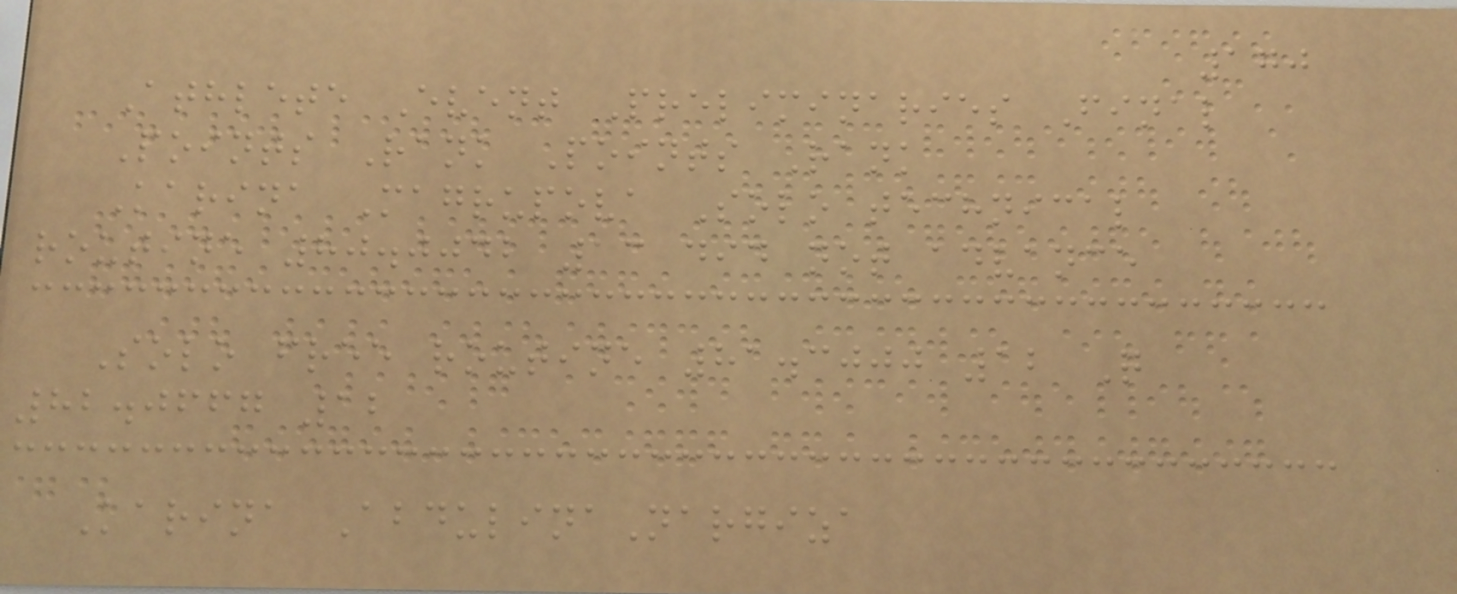170
Athlete Event Preliminaries Final
Points Rank Points Rank
Karina Magrupova Solo technical
routine 80.0042 13 did not advance
Solo free routine 81.3000 12 Q
82.0667 12
Karina AbdulinaNargiza
